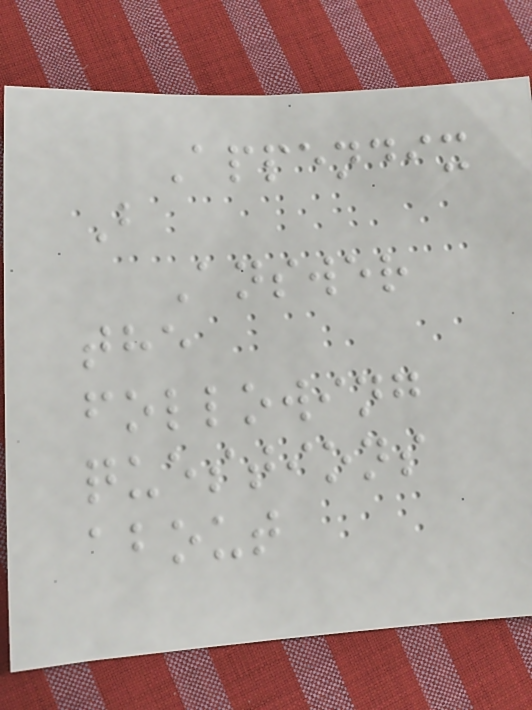Appendix
B
Answer
the
following
questions
about
